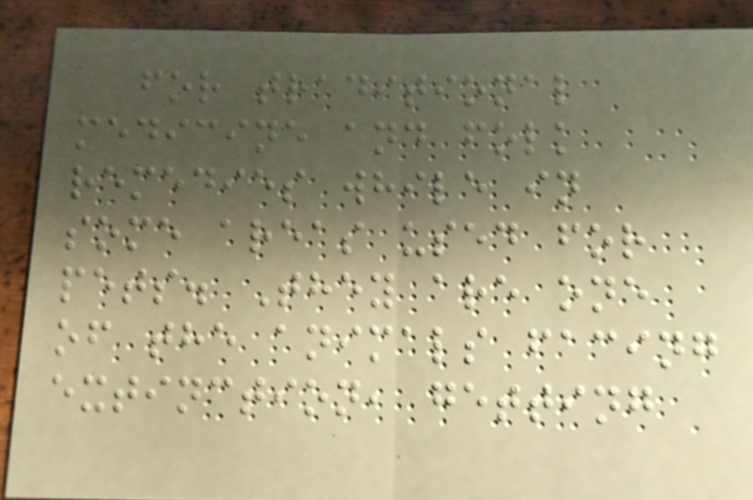for traditional
medicine and folk
remedies while in
some areas used for
pets. They are one
of the animals facing
extinction, getting
